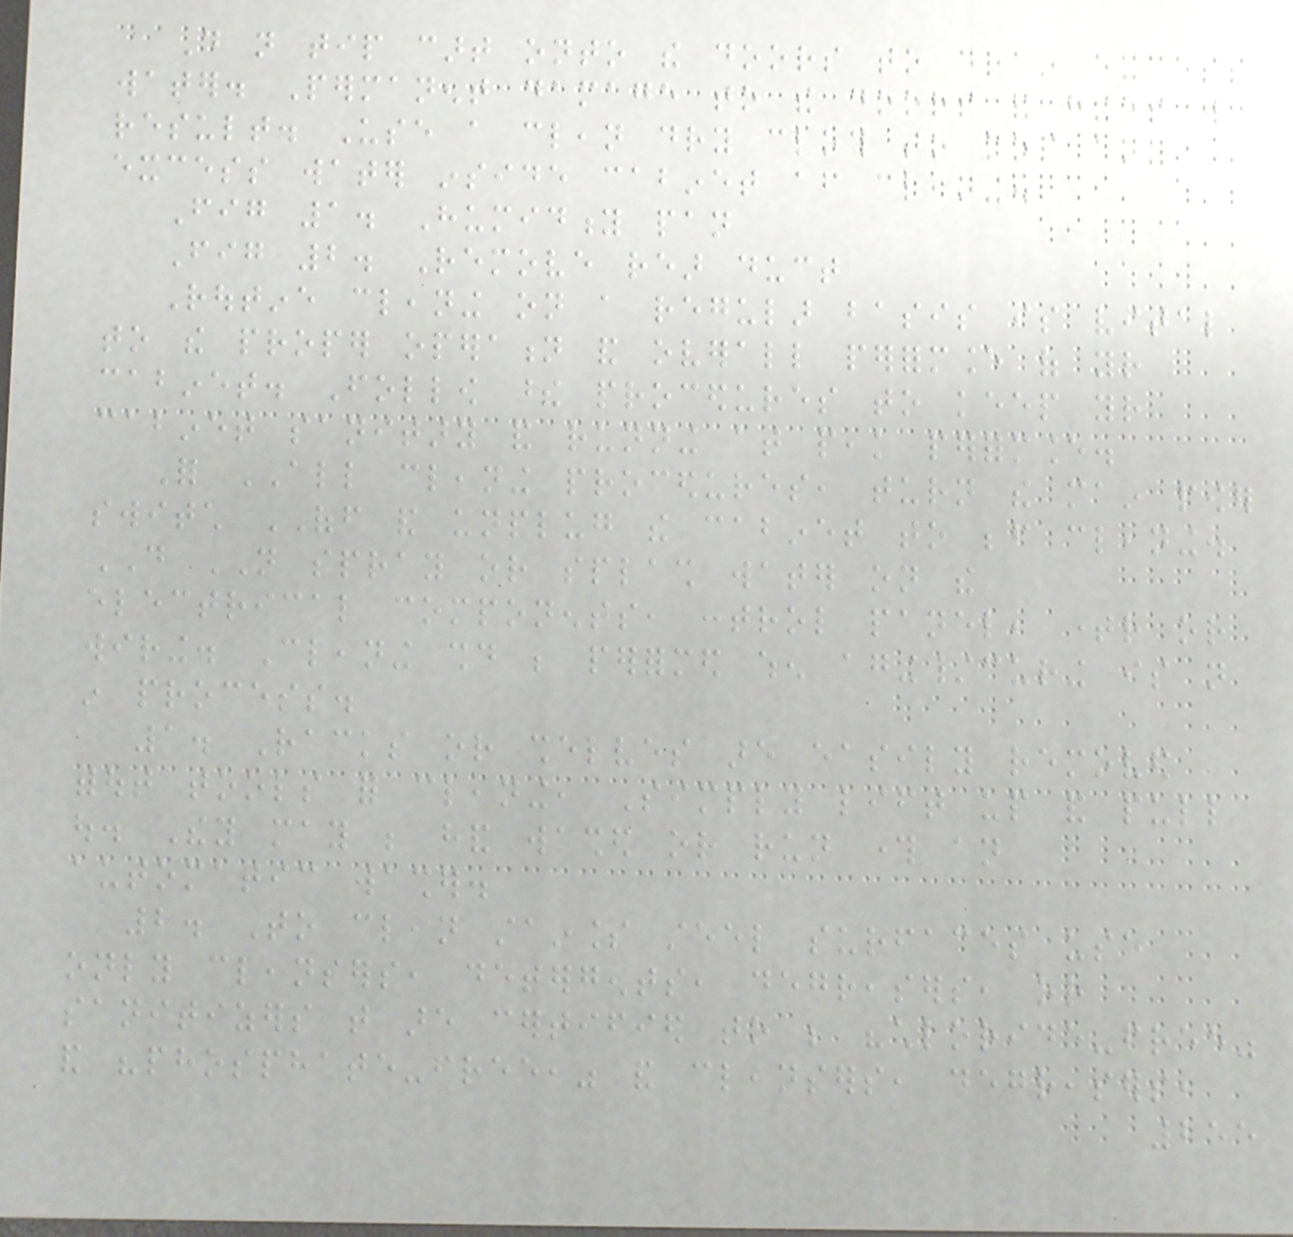Do not tip cart onto the doors to drain excess
water. Permanent damage to the doors and hinges will
result. Use a clean dry cloth to mop any
excess water inside cabinet after cleaning.
Fig 1. Humidity pan
Fig 2. Remove rear duct
Routine cleaning on a regular basis is vital
to the proper operation and overall performance of your
cabinet. Follow these procedures to keep your
cabinet sanitary and running at peak performance.
For ALL cleaning procedures, turn the main power
switch OFF and unplug the cabinet to before cleaning.
DO NOT spray or splash water on the
electrical components, control panel, timer or
wiring. Cleaning should be performed when aging/curing is not
in process.
1. Racks or shelves are easily removed
without tools for cleaning, Simply lift up and pull
out. They may be hand washed or run through an
automatic washer.
2. To clean stainless steel surfaces use
only cleansers, detergents, degreasers, or
sanitizers that are certified to be "chloride-free"
and "phosphate-free," and cleansers, degreasers,
255
